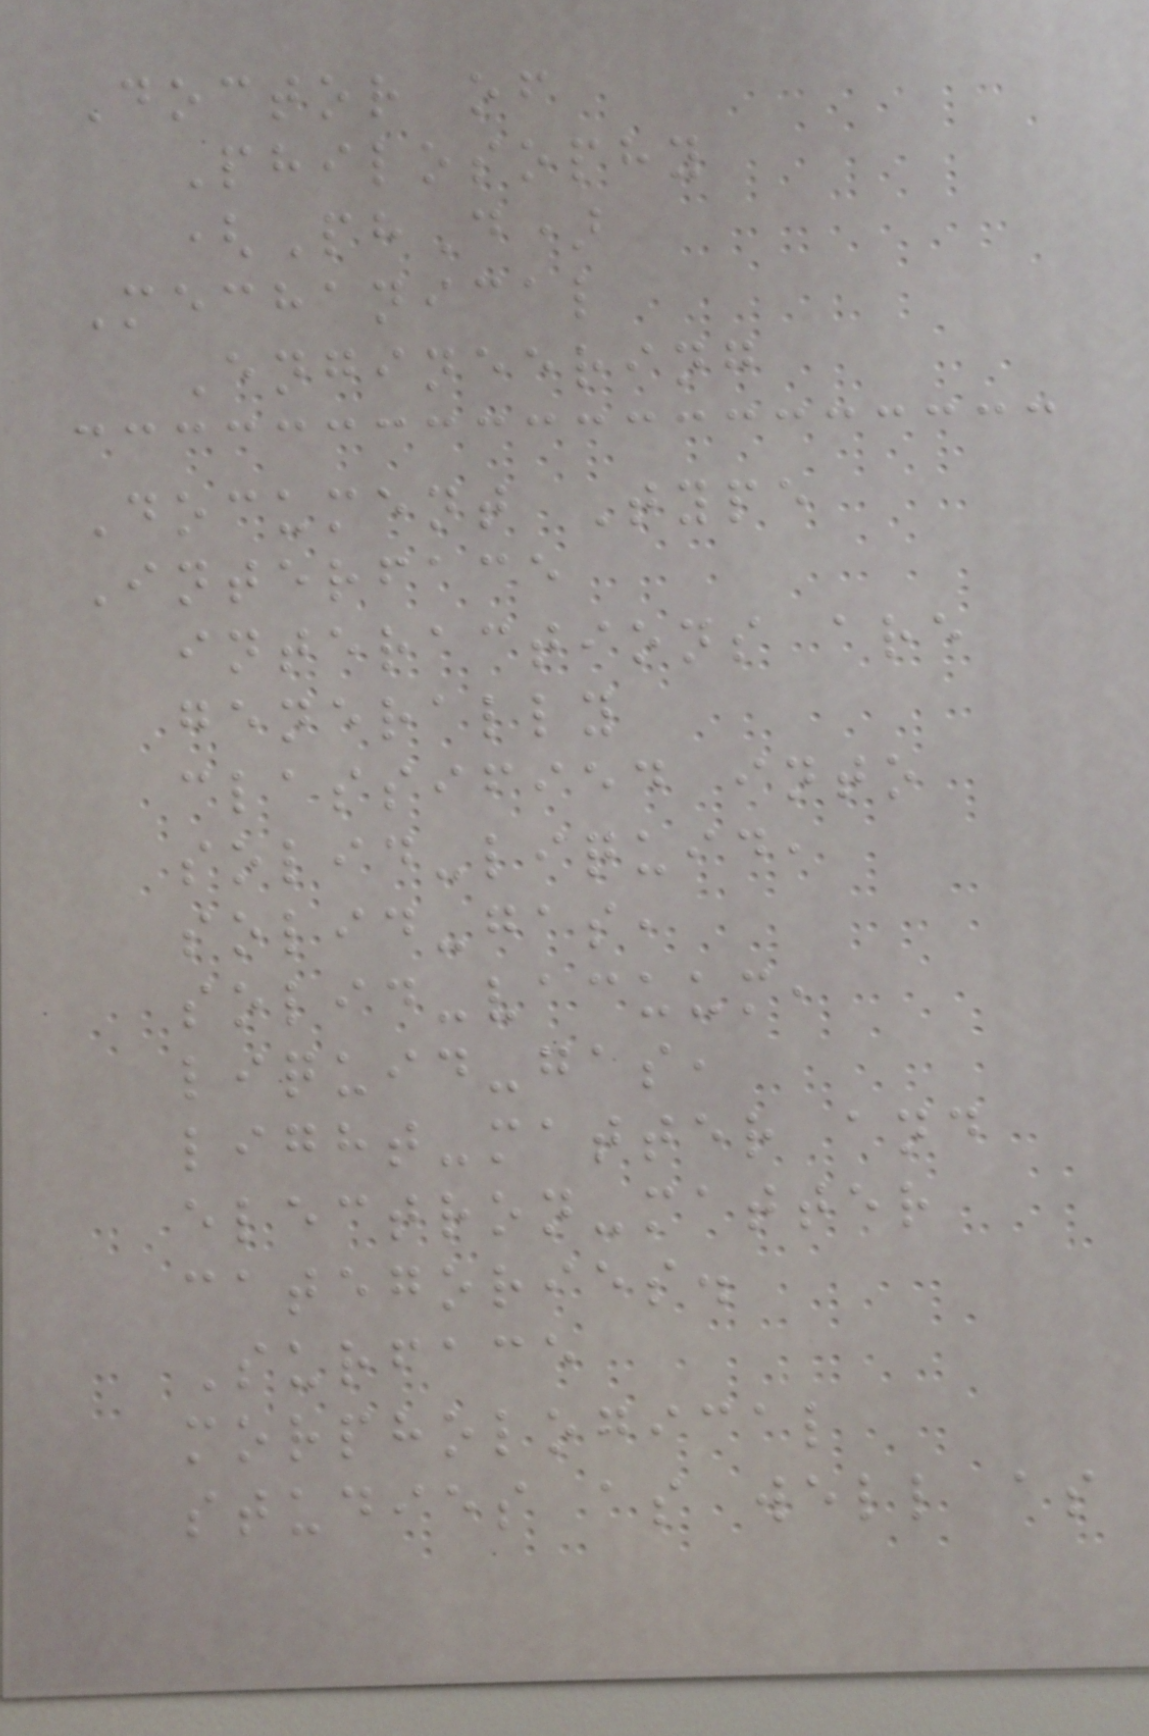Doctor of
Philosophy
(PhD)
Mechanical
Engineering
Document Type
Interface
interactions are
generally
classified into
solid-liquid,
solid-gas,
solid-vacuum,
liquid-gas,
light-matter and
electron-matter
categories.
Surface
morphological
studies as well as
